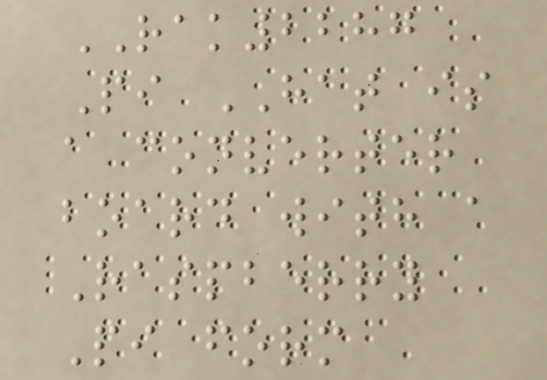RAK2287
Pi HAT is
a converter
board with a
Raspberry
Pi form
